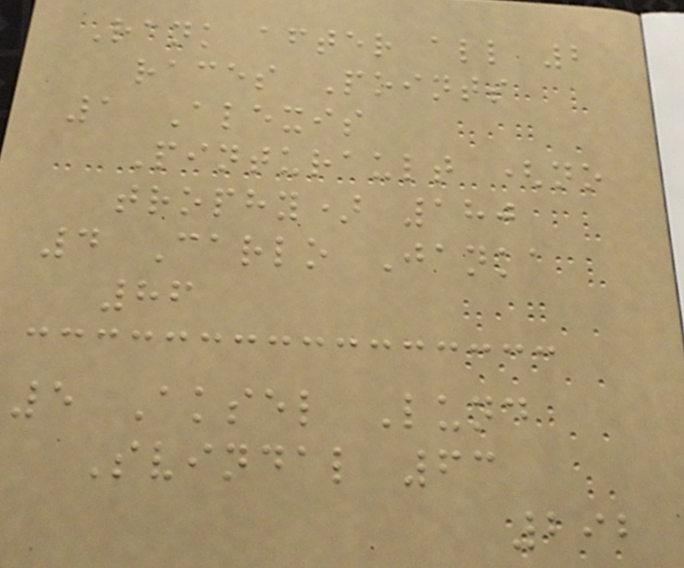Rank after all 2
races Points
1 Alexis
Pinturault (no
trophy) 180
4 Carlo Janka
86
5 Aksel Lund
Svindal 63
292
